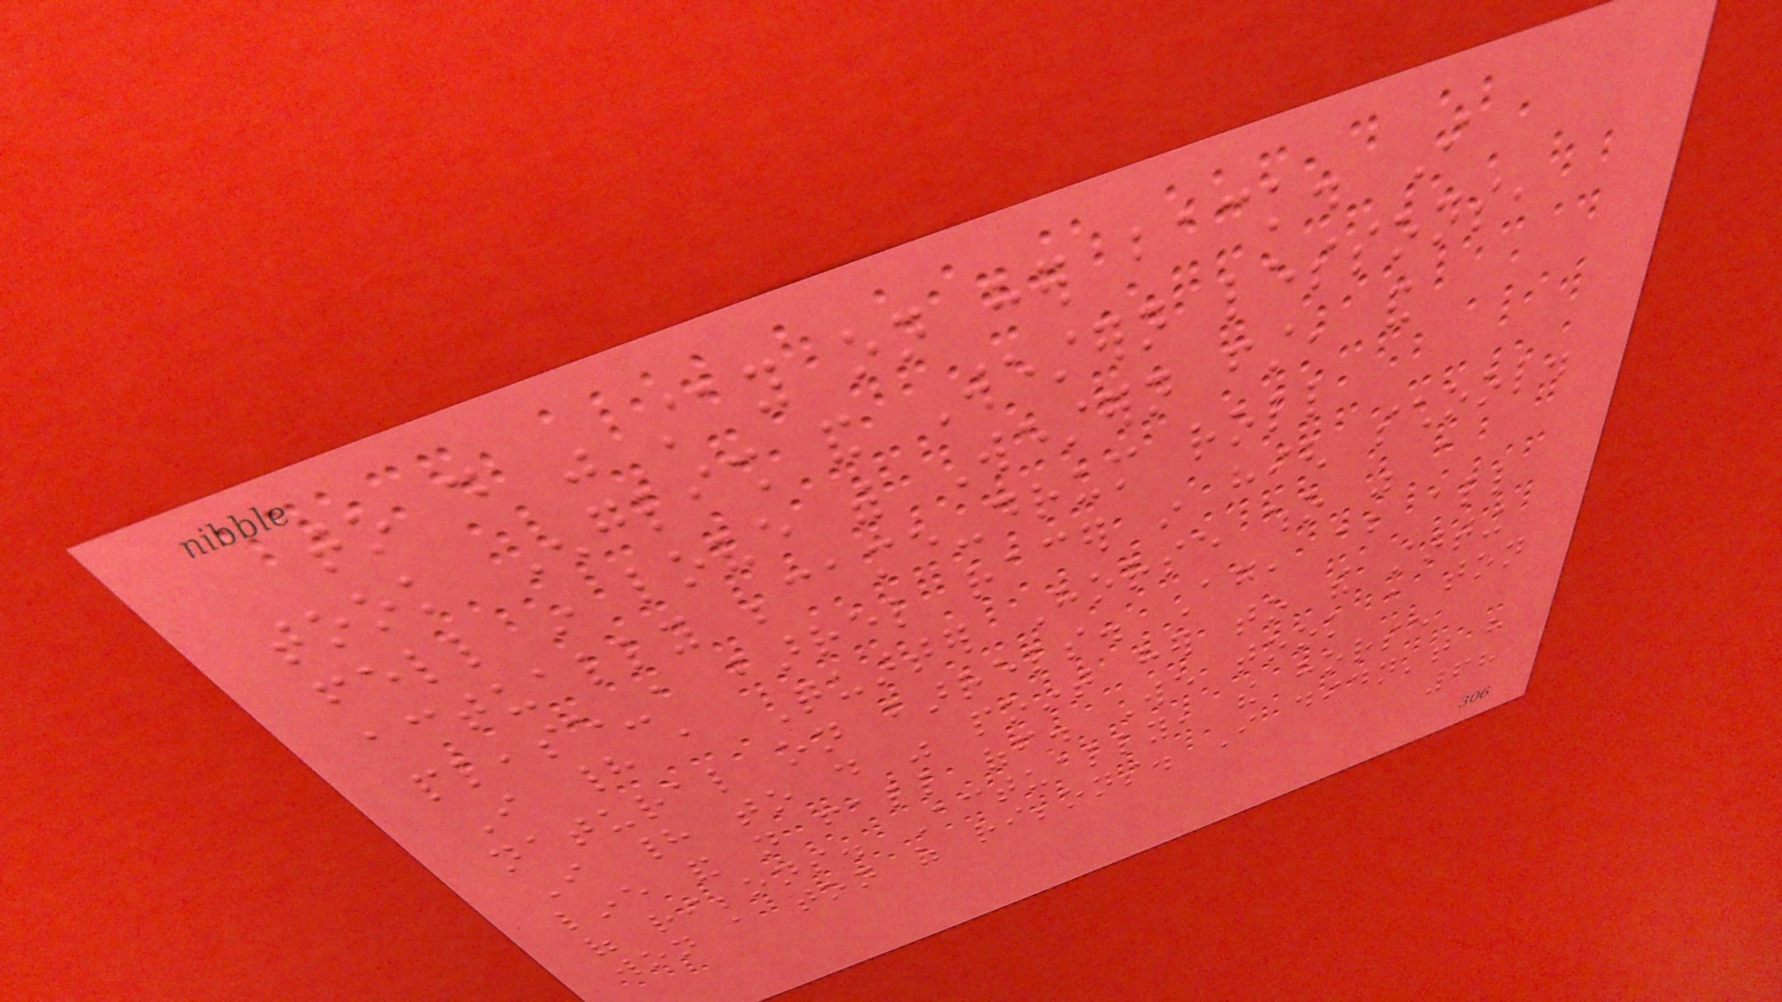to do was stay on her back. I
took English and Western lessons,
fell in love with Western first, and
actually became-drum roll
please-a barrel racer in high school.
I had a Quarter Horse who was a
natural on barrels. Again, about all
I had to do was point her to the starting
line and not fall off. We took a ton
of ribbons. Actually, the horse
won a ton of ribbons. I didn't have
68
